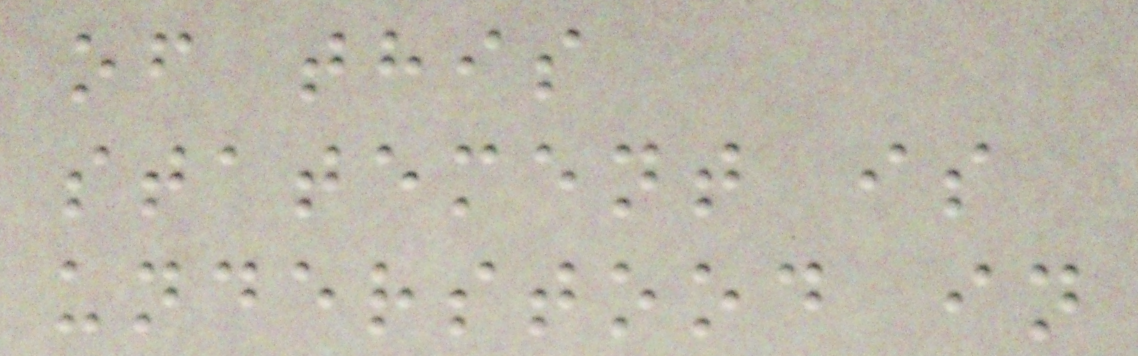of this
statement is
understood in
